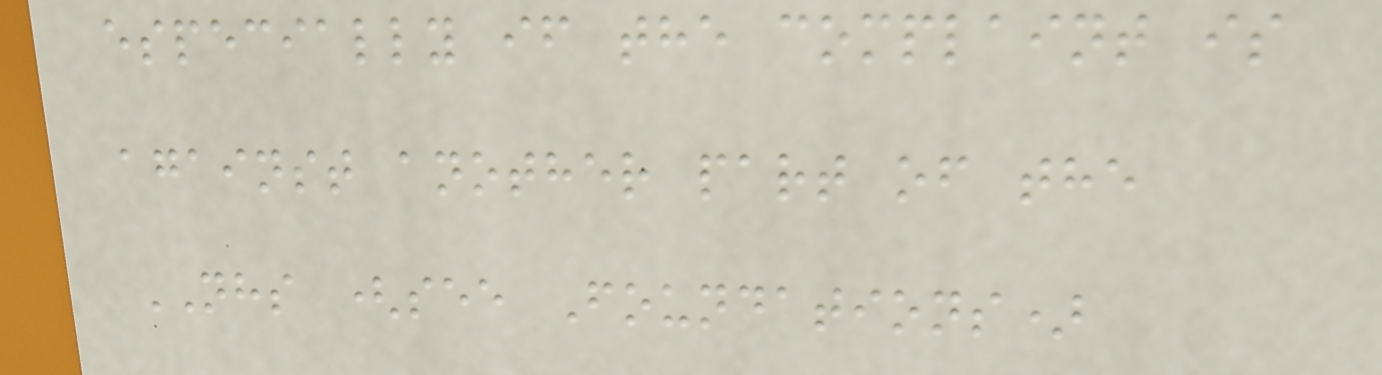especially if the complaint is
against another part of the
NHS (see Foundations)
